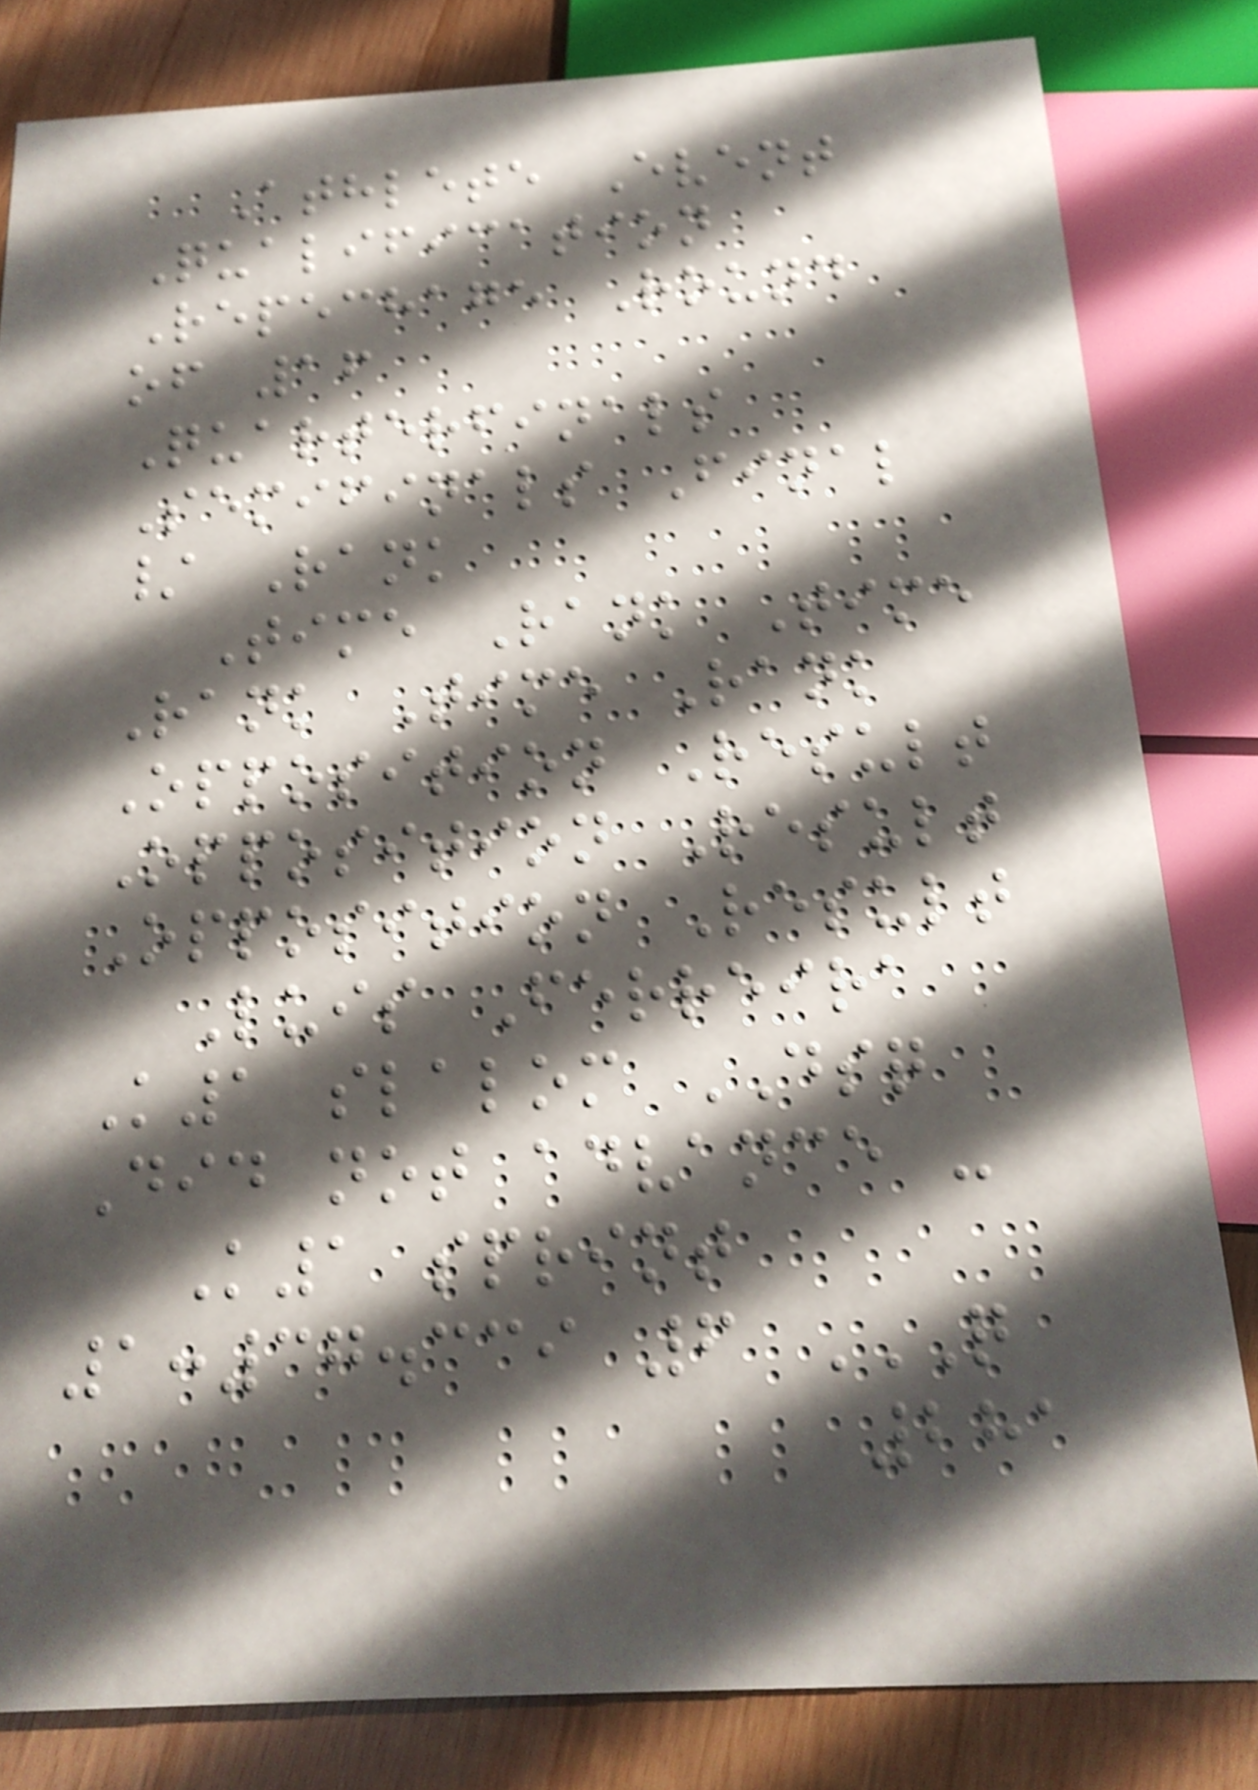Athlete Event
Qualification
Repechage Round
of 16
Quarterfinals
Semifinals Final
/ Rank
Time Rank Time
Rank Time Rank
Opposition Result
Opposition Result
Opposition Result
Luis Ferreira
K1 slalom DSQ
Did not advance -
K1 sprint
1:37.339 6 Q
281
